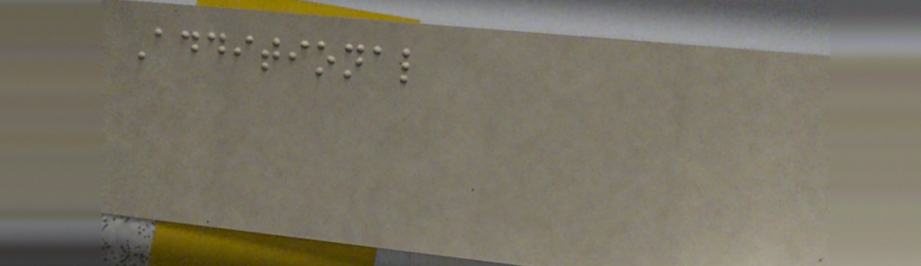Additional
